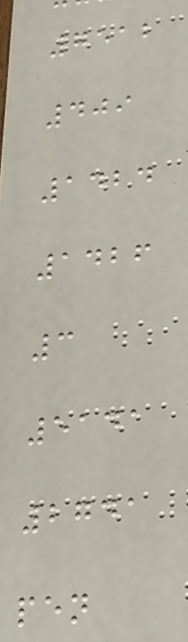7512
409
1424
1426
3
5141
2741
pen
